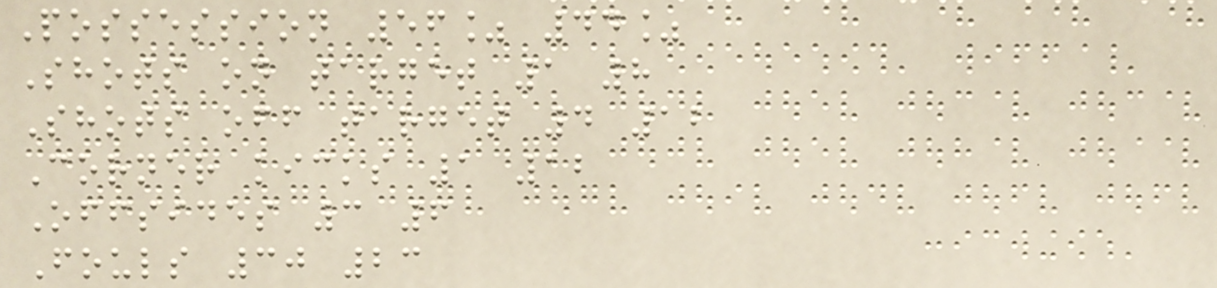Possession 56% 44%
Shots on target 1 8
Shots off target 4 12
Corner kicks 1 12
Offsides 3 6
Fouls 30 23
